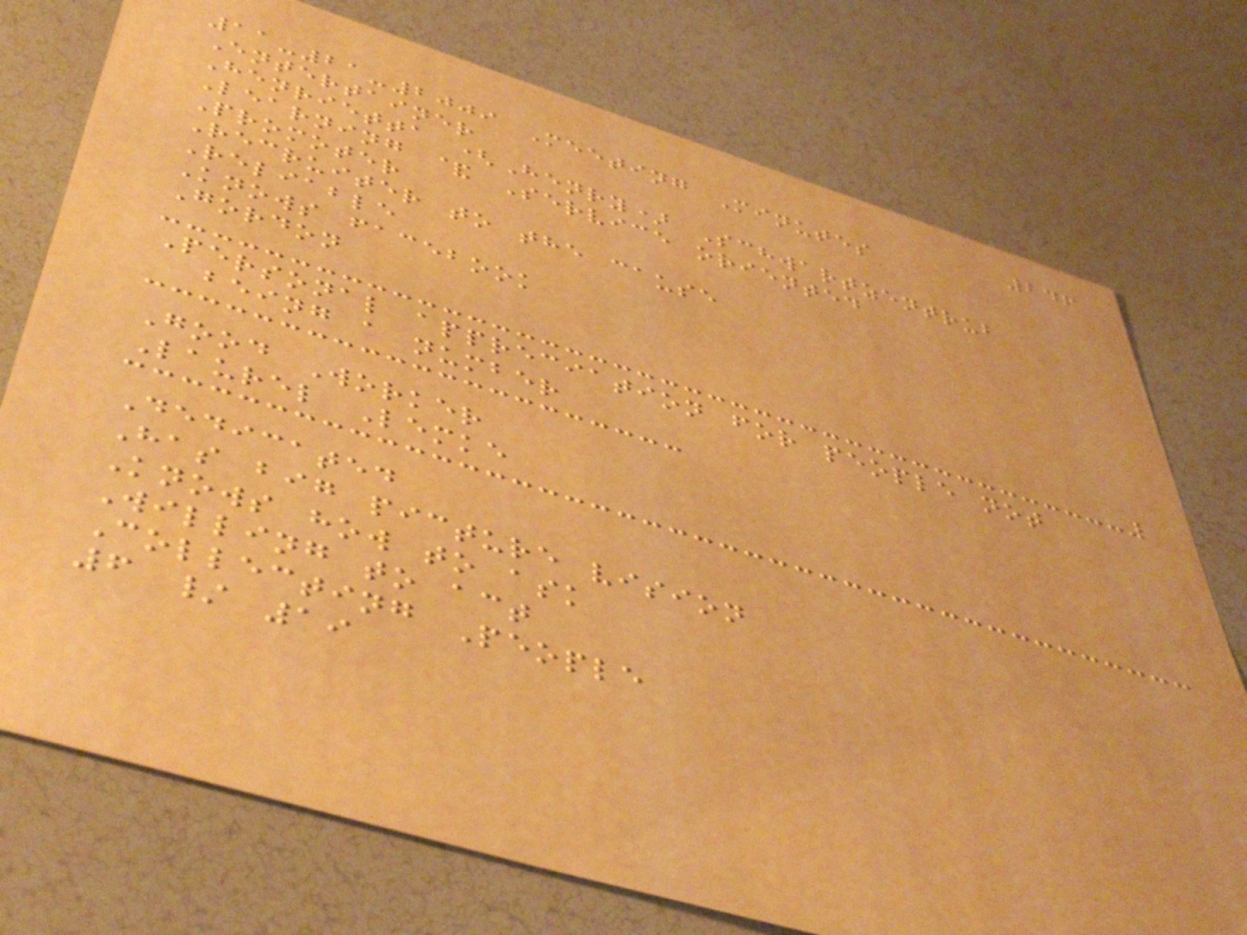246
11-21-2009 Meeting Minutes
Entertainer
Henrietta (Henry) Schwartzentrub
Learning & Service oriented
Promoter
Recruiter to the cause
Reliable
Knows facebook
Gordon
Personal appreciation for people not
being a number
Good Worker
Laurel Lemke
Dedicated
Has big picture vision
Knows how to ask
Willing to act
Collecting People
6 / 19
